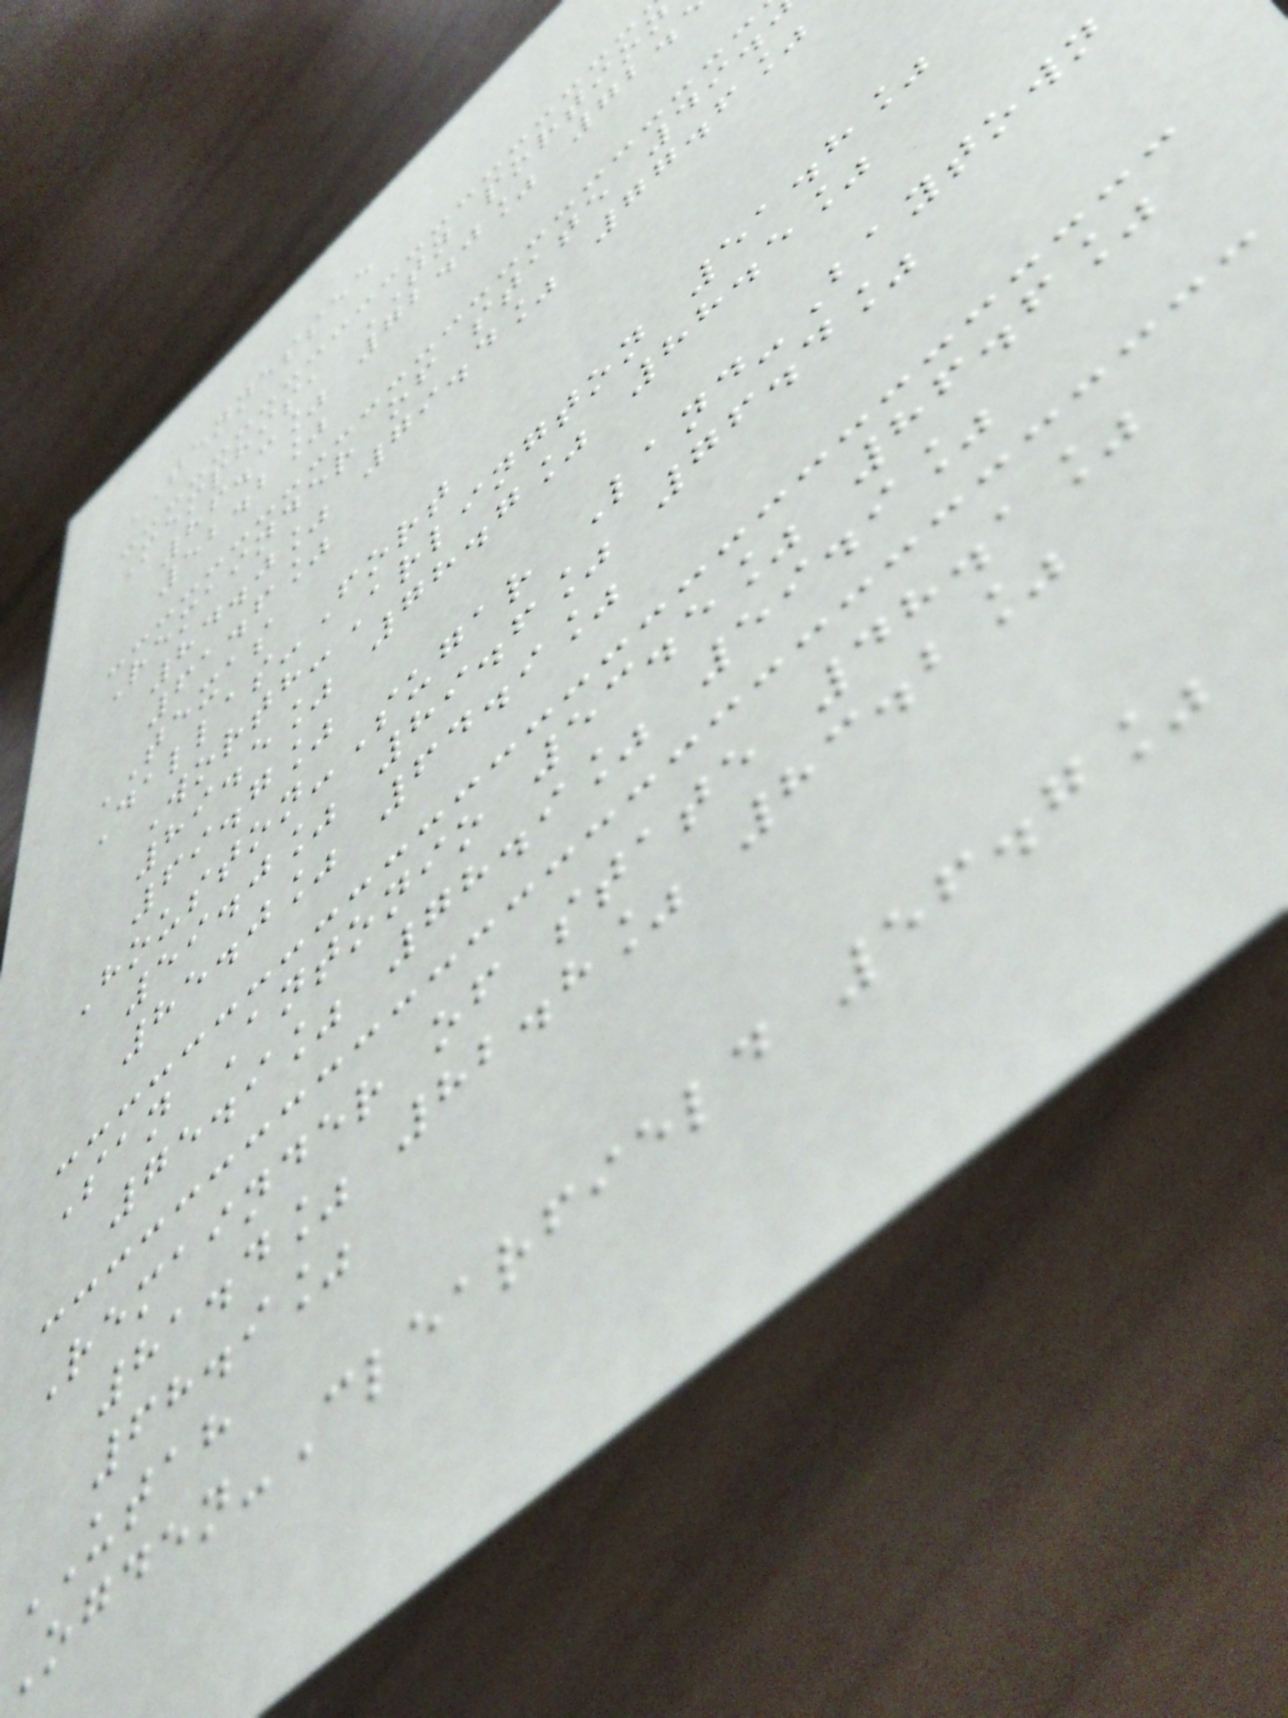TENNESSEE
Memphis, TN portion
86.3% 72.0% 72.
52.2%
Remainder of state 49.
84.0% 79.4% 77.6%
61.6%
TEXAS
Dallas-Fort
Worth-Arlington 51.8%
89.5% 78.7% 88.5%
69.7%
Houston-Sugar Land-Baytown
59.0% 89.6% 76.4%
85.0% 64.9%
San Antonio 53.5% 86.6%
75.9% 78.9% 59.9%
Remainder of state 48.1%
81.4% 82.8% 83.2%
68.9%
UTAH
Ogden-Clearfield 56.7%
